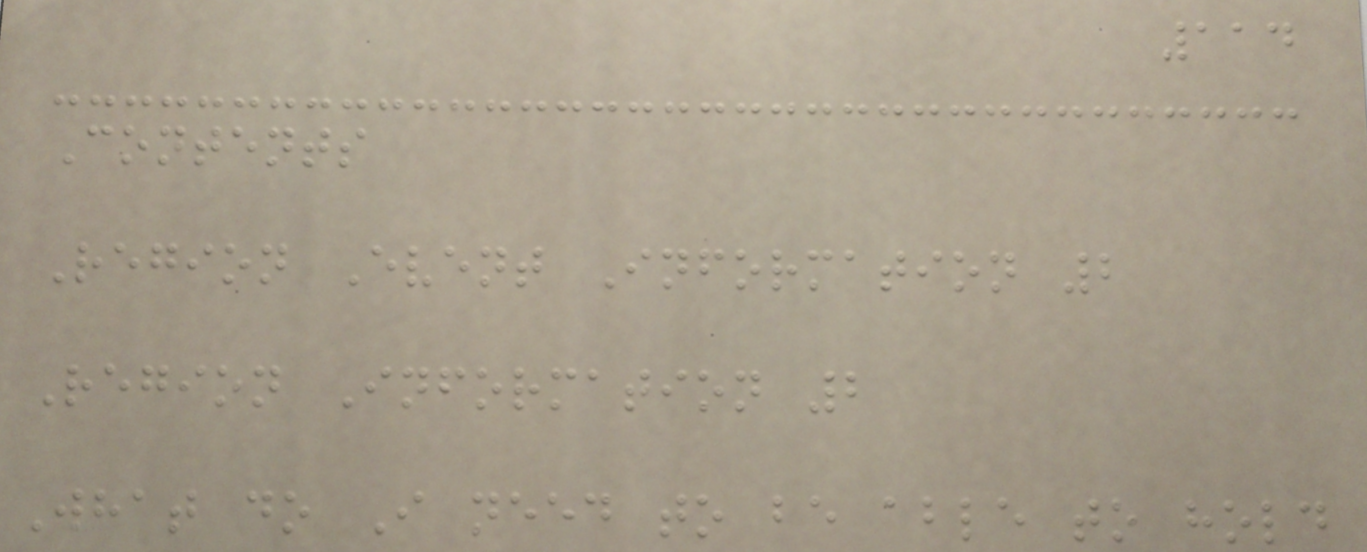114
Contents
Region Event Information 2
Region Information 2
What do I need to be able to hold
